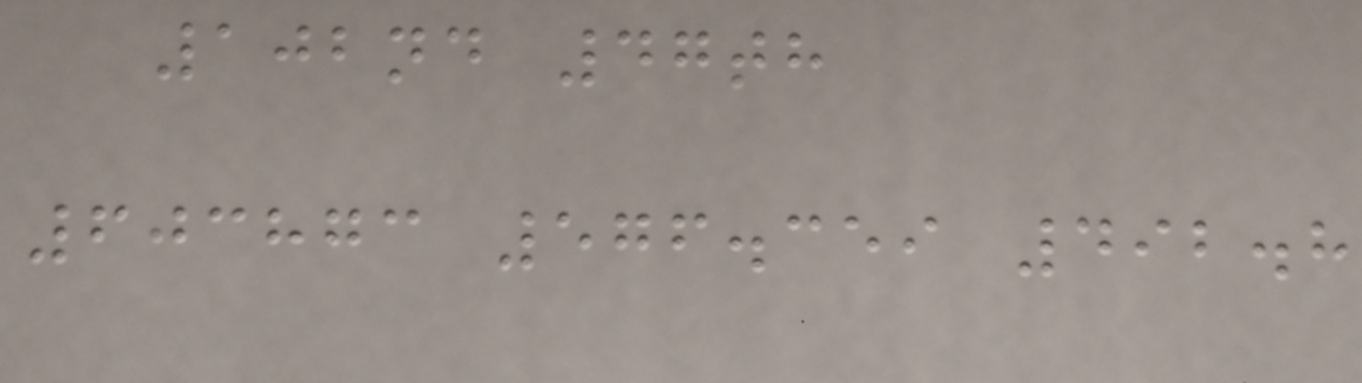102nd 47th
603873 576.359 492.8
